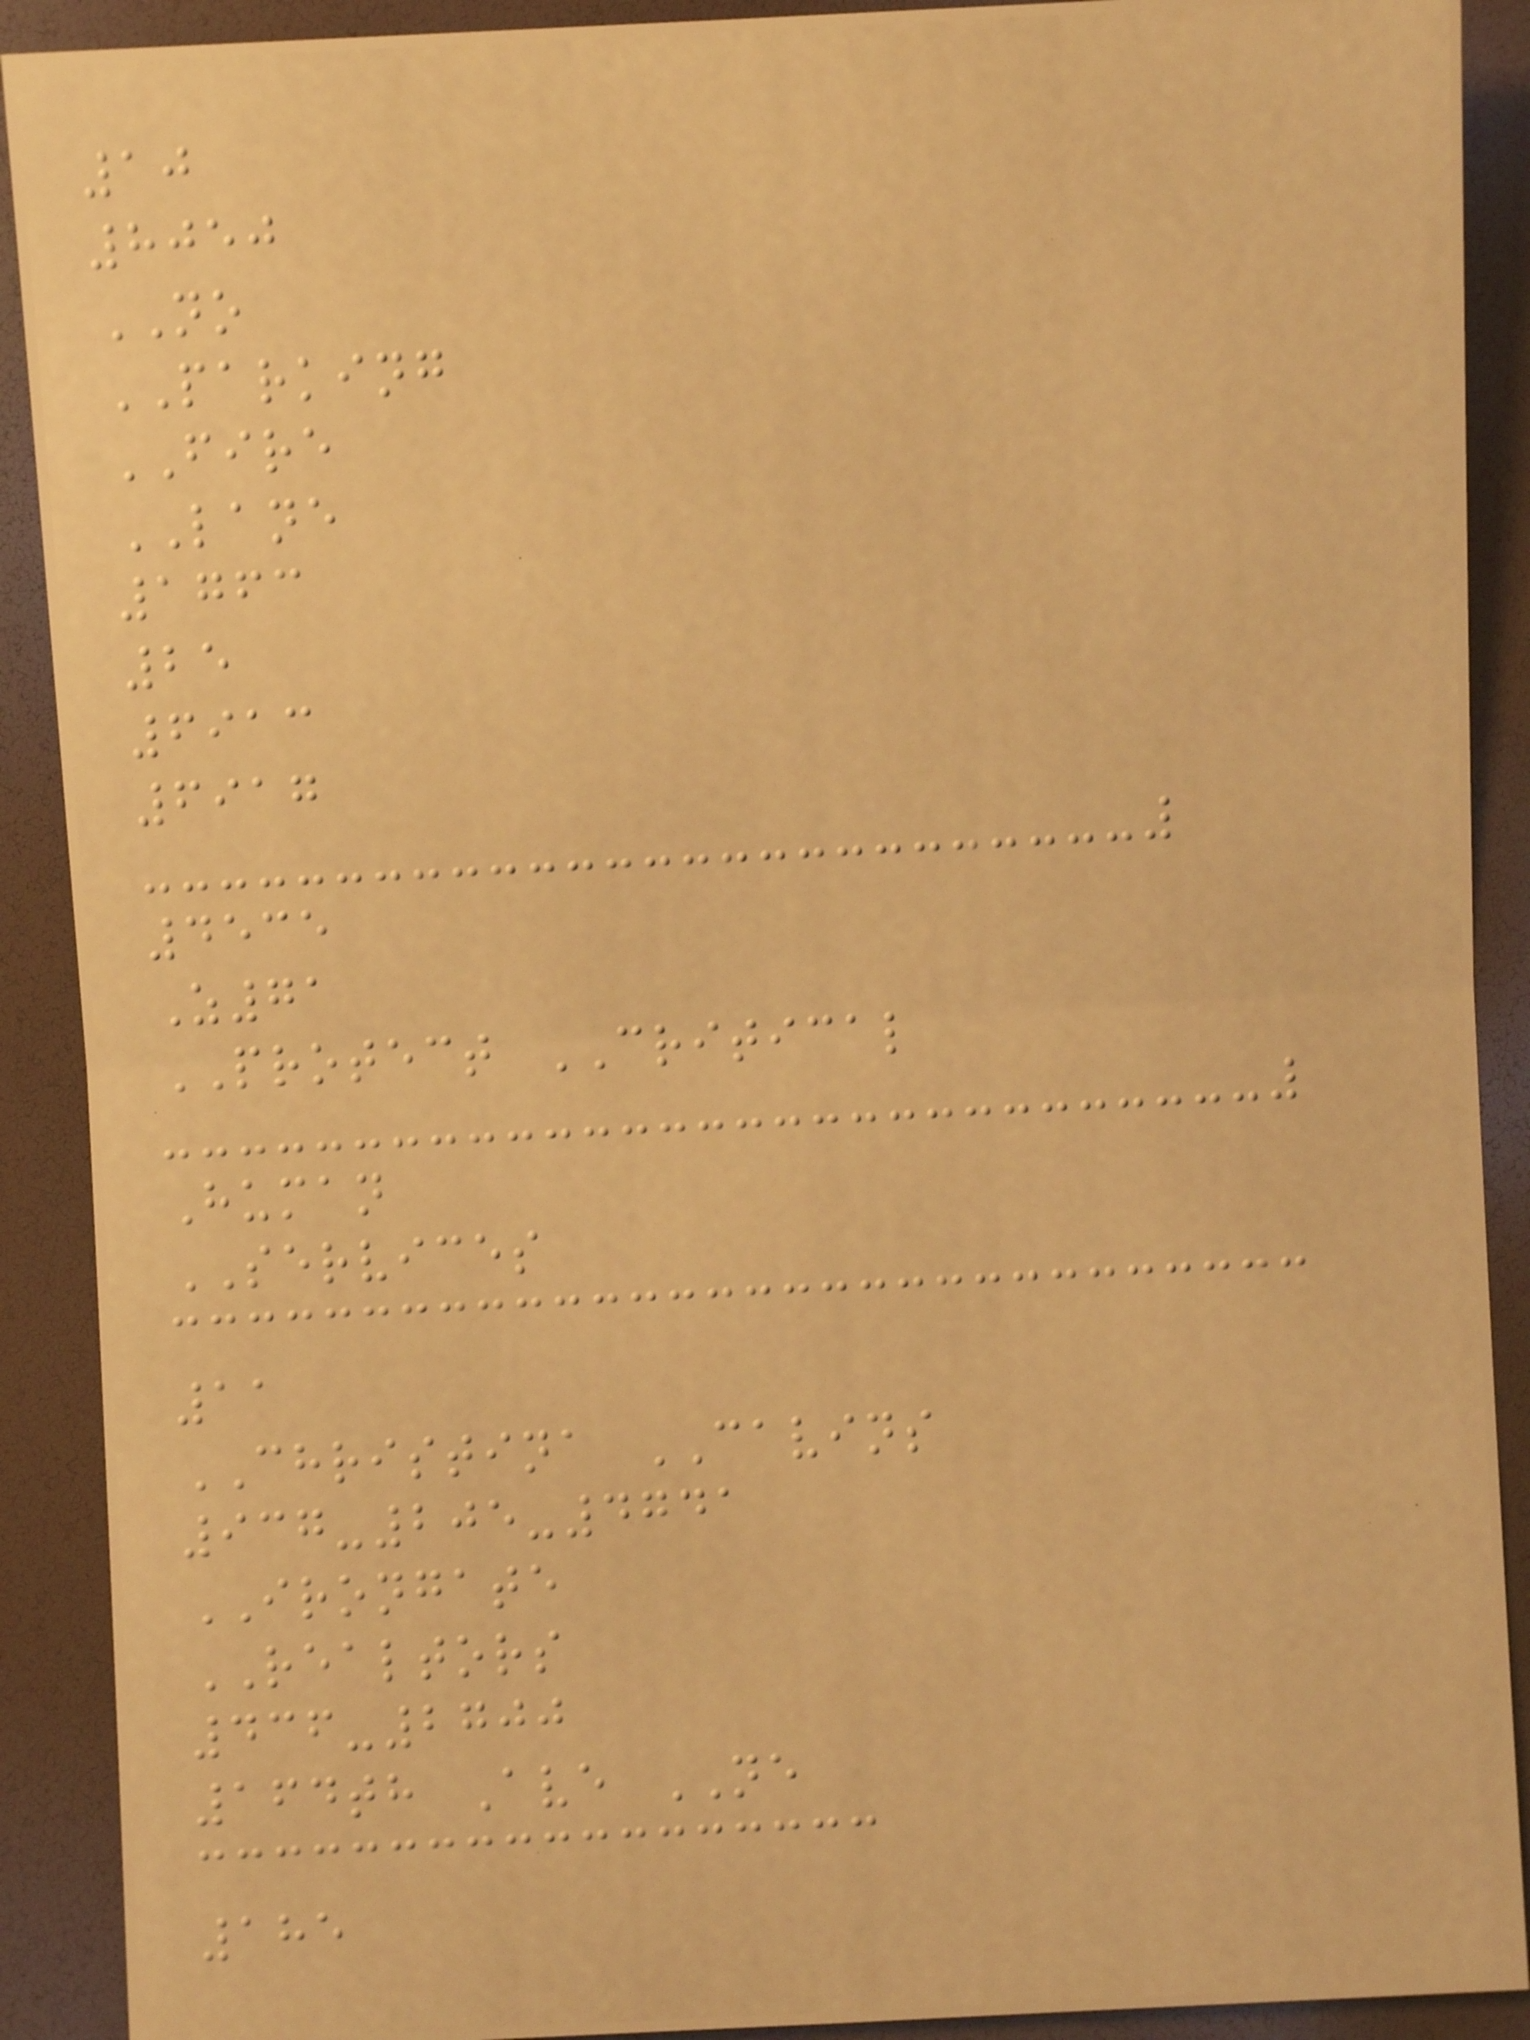10
8050
NO
PARKING
FIRE
LANE
1763
25
6913
6917
4535
Z71
PROTECT CRITICAL
Human
SERVICES
11
CHRISTINA CAVINS
937-205-4741
IRONGATE
REALTORS
436-2700
164th Ave NE
185
